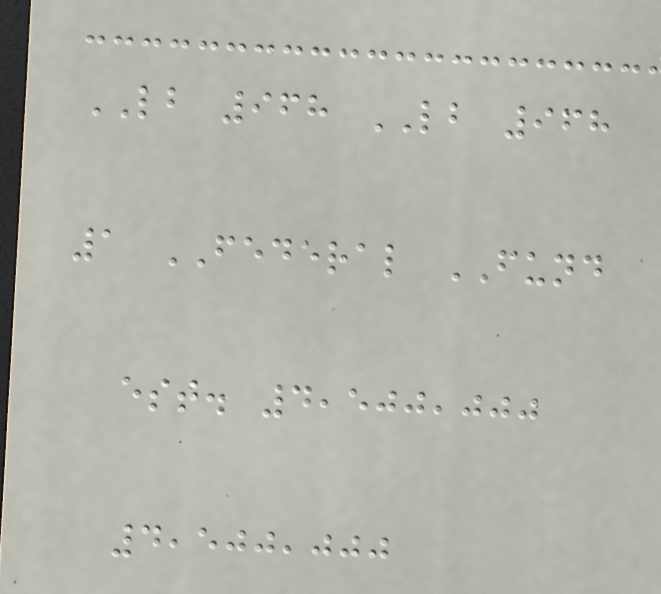LB 968 LB 968
1 FEDERAL FUND
est. 4,500,000
4,500,000
